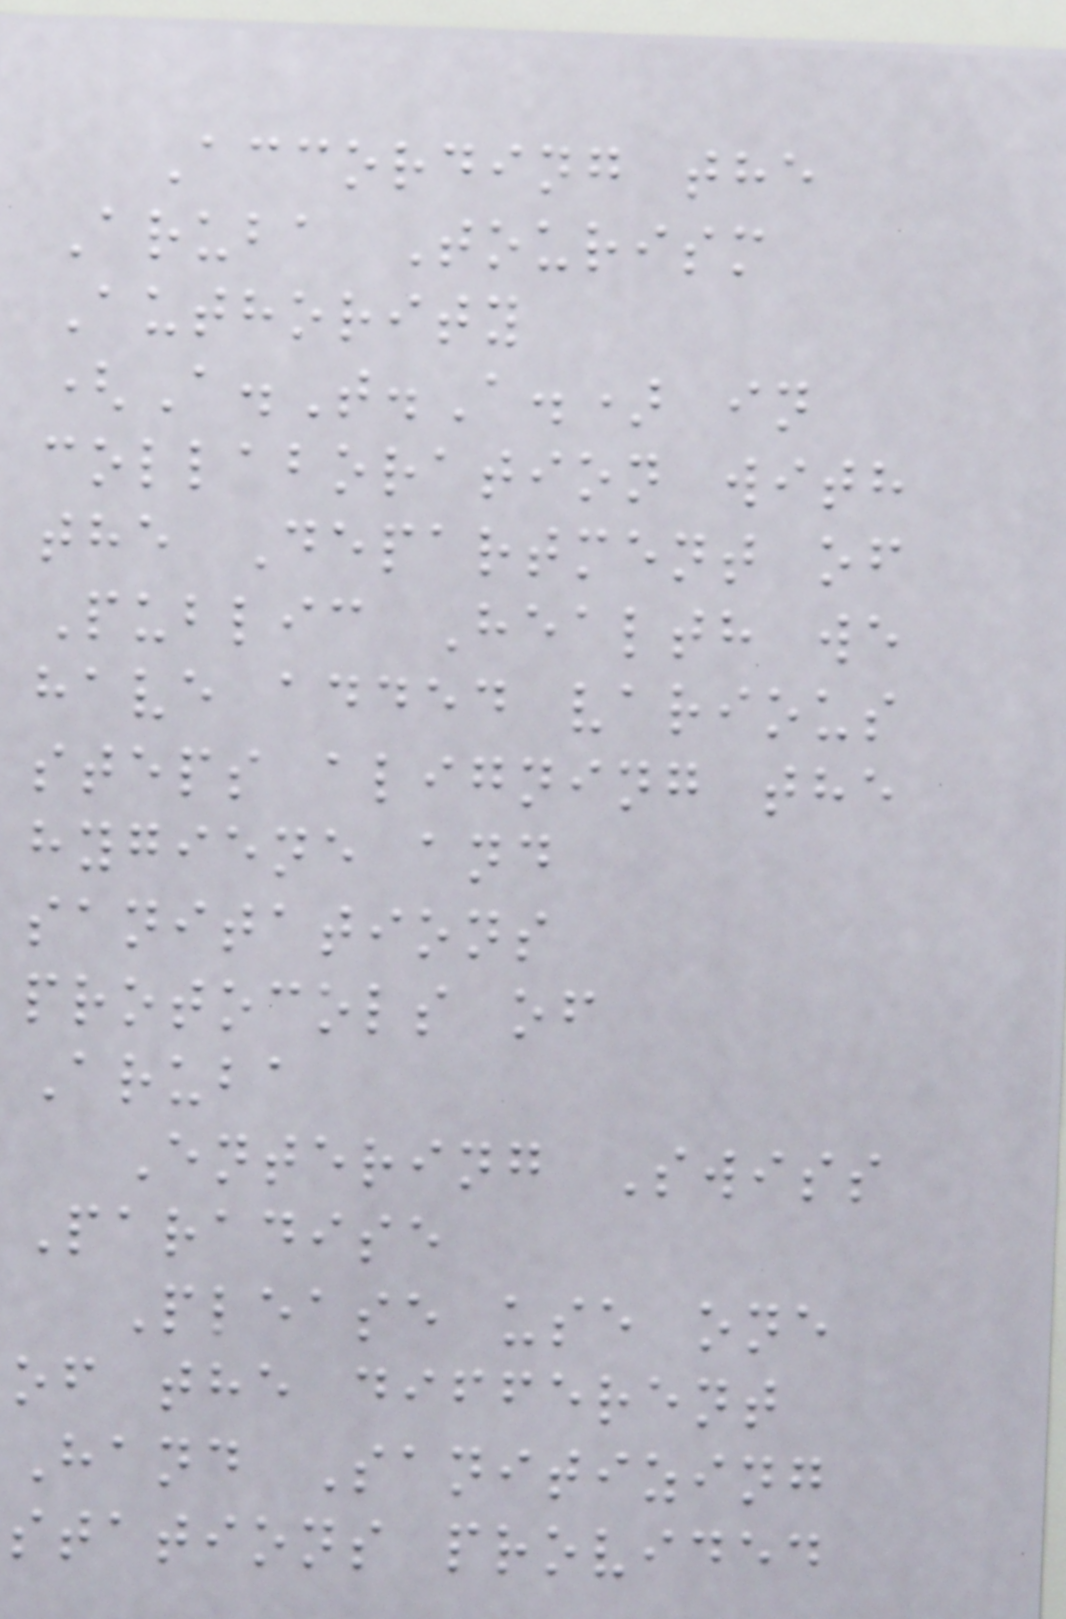According the
Aruba Tourism
Authority
(A.T.A.) in
collaboration with
the Department of
Public Health we
have added various
steps aligning the
hygiene and
sanitations
protocols of
Aruba
Entering Swiss
Paradise
Please use one
of the different
Hand Sanitizing
stations provided
